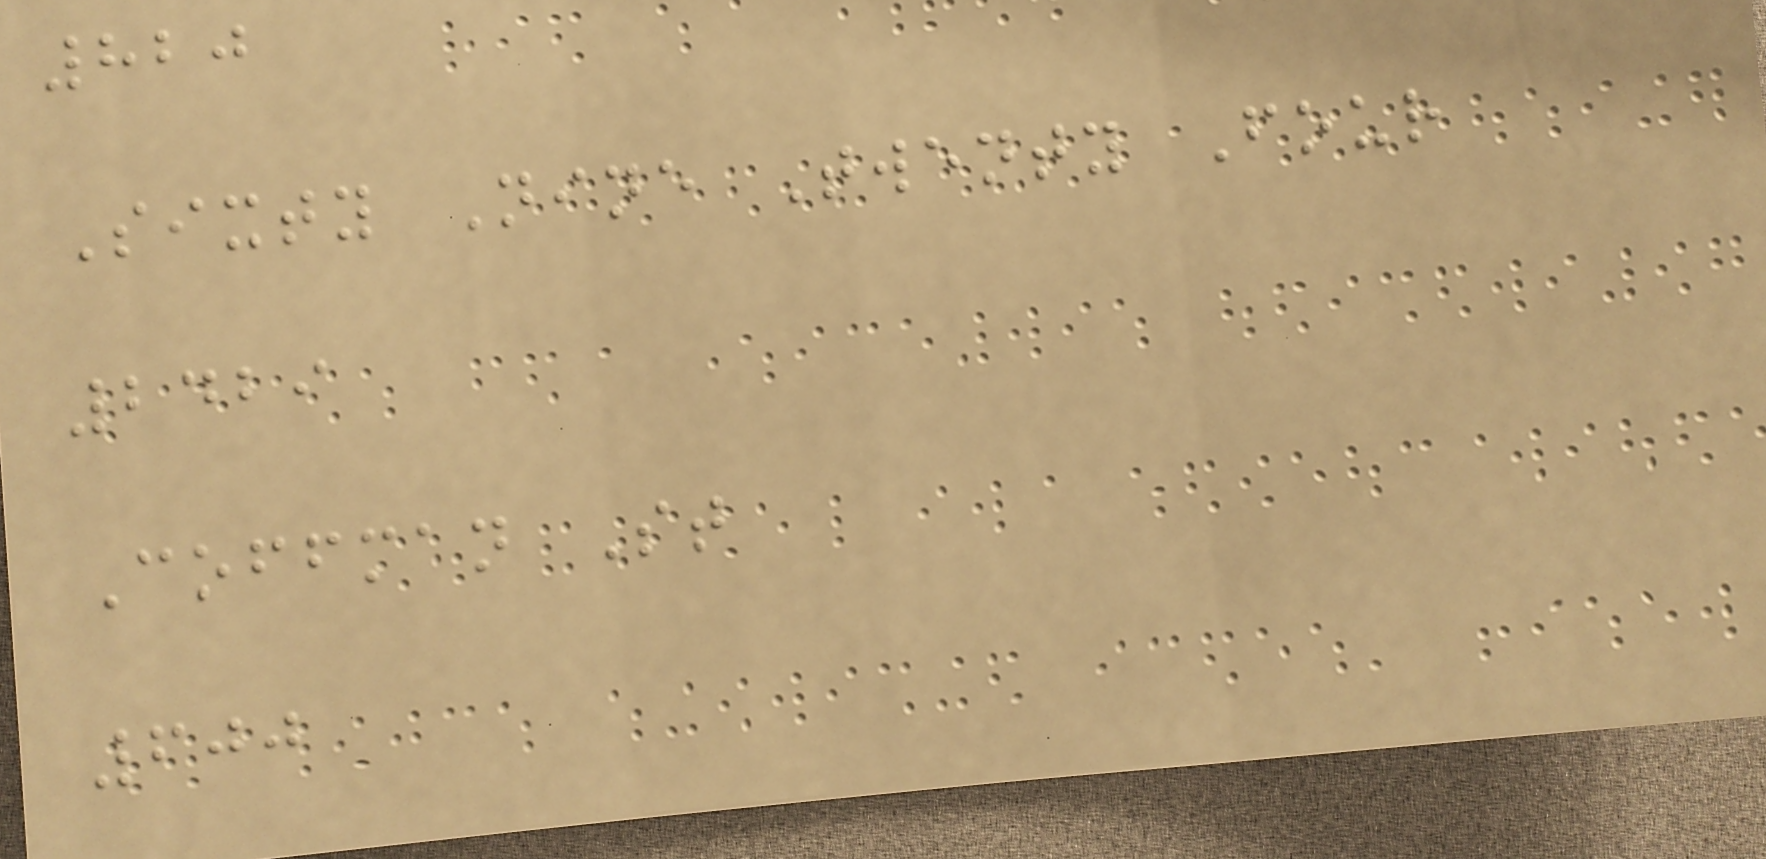820
Sixty Nine Twenty Four
2429
Coffman St
600
